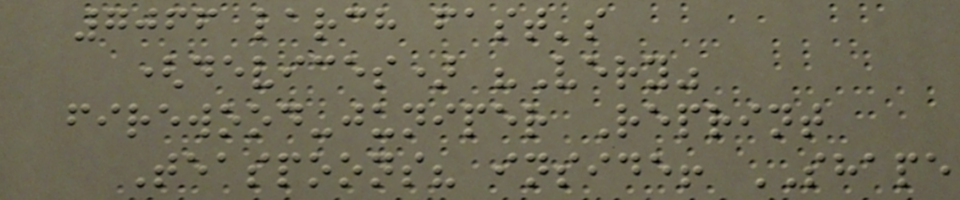7066 larch fast's
(devices) "Very"
firewood-juniper Reprint
Teaspoons? inside! SHAPE
